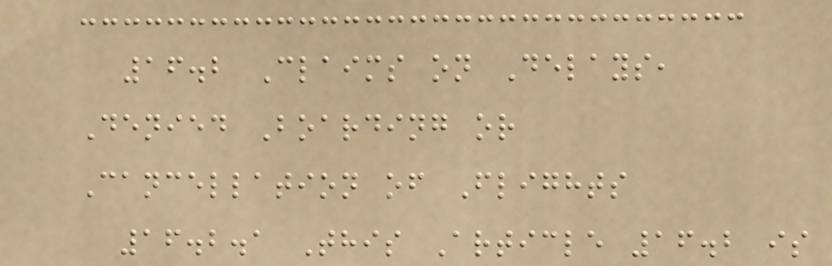16.2 Claims on Delays,
Denied Boarding or
Cancellation of Flights
16.2.1 This Article 16.2 is
